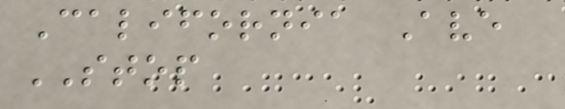California Ave
STOP
